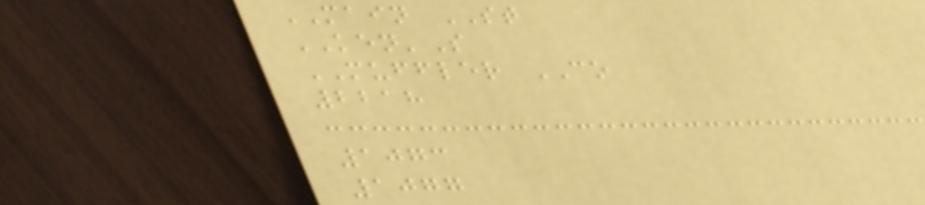MAIN ST
KEN'S
MUFFLER CO
2218
1073
1077
